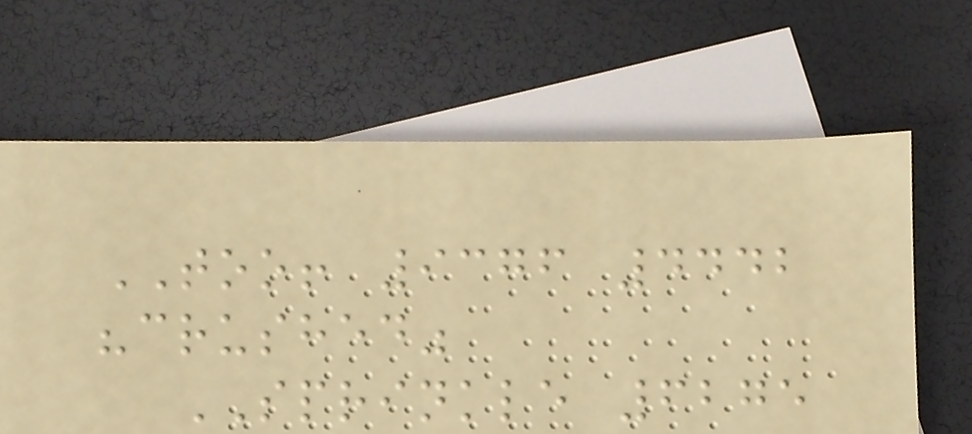TOO! 9376 4442
"crushed"
SPRINKLE 6275
